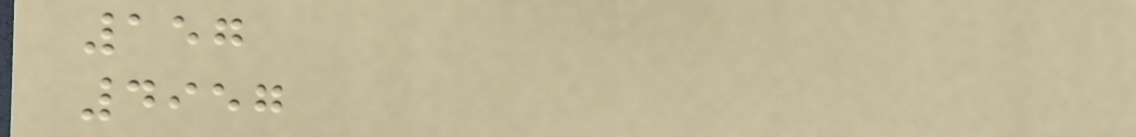157
4957
